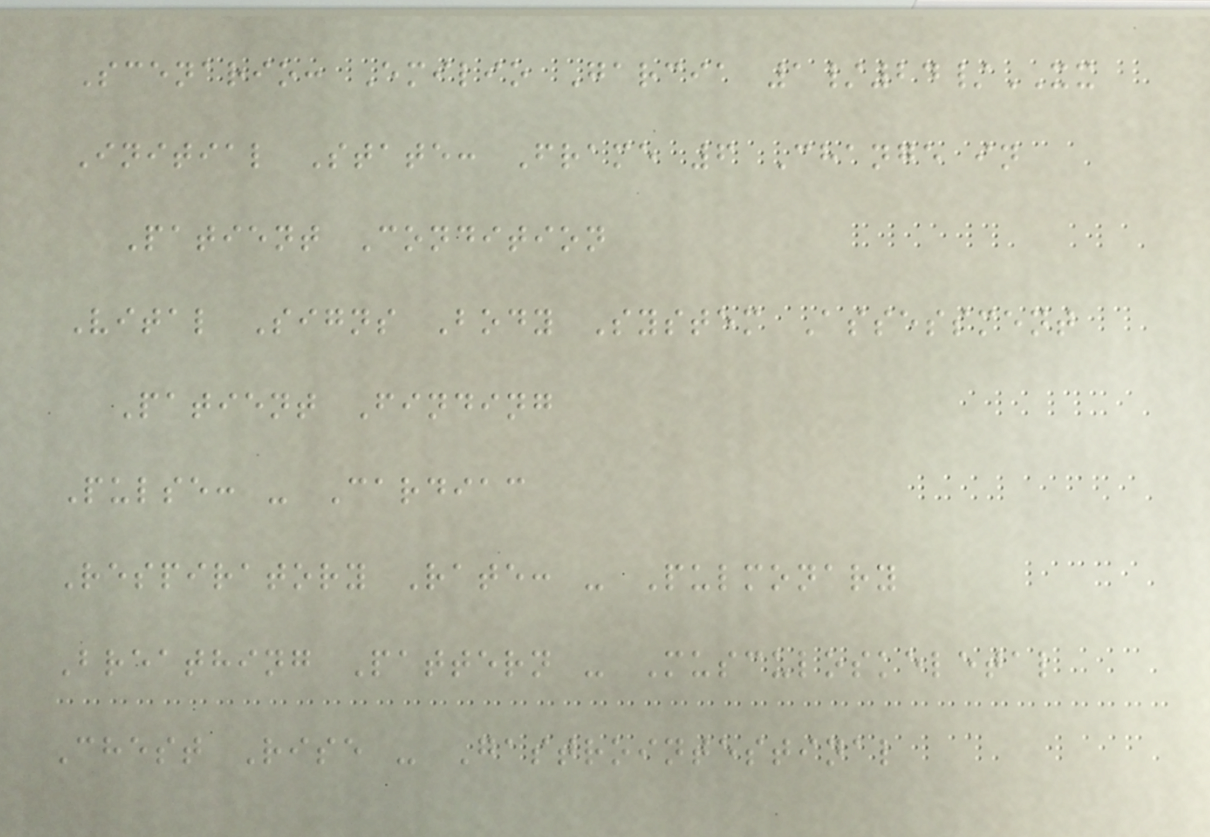Scenario: Emilio Garcia 1/24/XX
Initial State: Frame 6 Change in
Patient Condition
Vital Signs Body System Assessment
Patient Finding
Pulse: - Cardiac
Respiratory Rate: - Pulmonary
Breathing Pattern - Musculoskeletal
Chest Rise - Gastrointestinal
